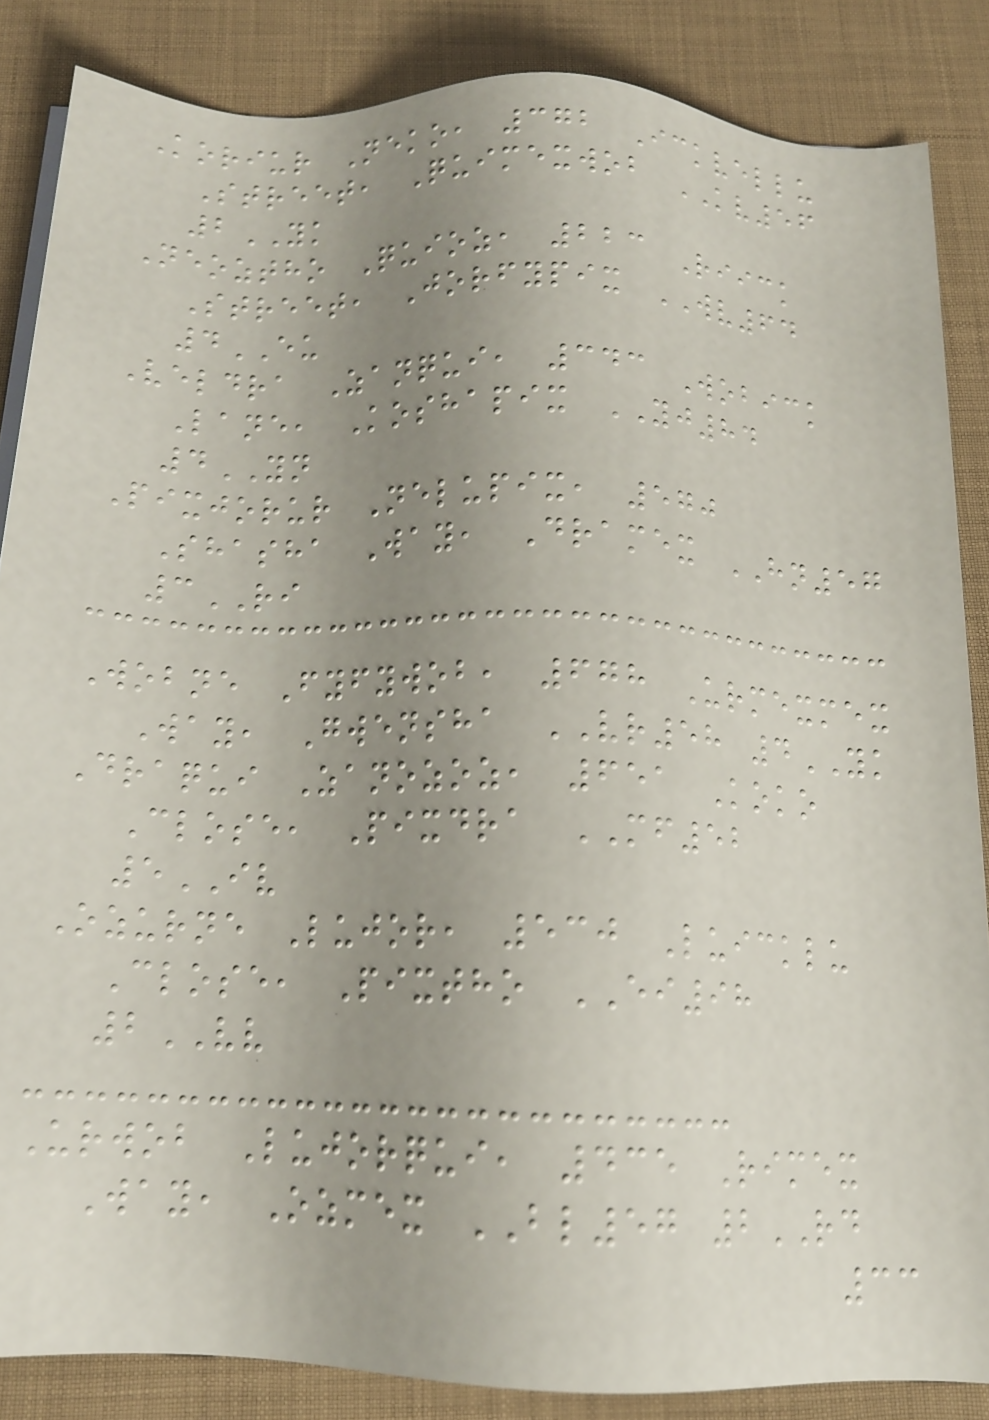Koriur Neko, 372 Ickvellu
Street, Quimexwob KV56
2YK
Neoztho Quioz, 223 Riick
Street, Jorfypix WV64
4EU
Veldra Zanqui, 343 Wobick
Lane, Koshapix YJ84
4YN
Pixjorur Nelupix, 570
Shasha Way, Dramex HN57
3RI
Wobne Fyfywob, 678 Urmexmex
Way, Gwensha VR58 4YK
Draqui Zanozoz, 651 Koko
Close, Pixdra MF52
5IV
Ozurne Lujor, 530 Luicklu
Close, Pixtho EI98
2VV
Urwob Lujorqui, 435 Rimex
Way, Ozmex BL57 2RD
33
